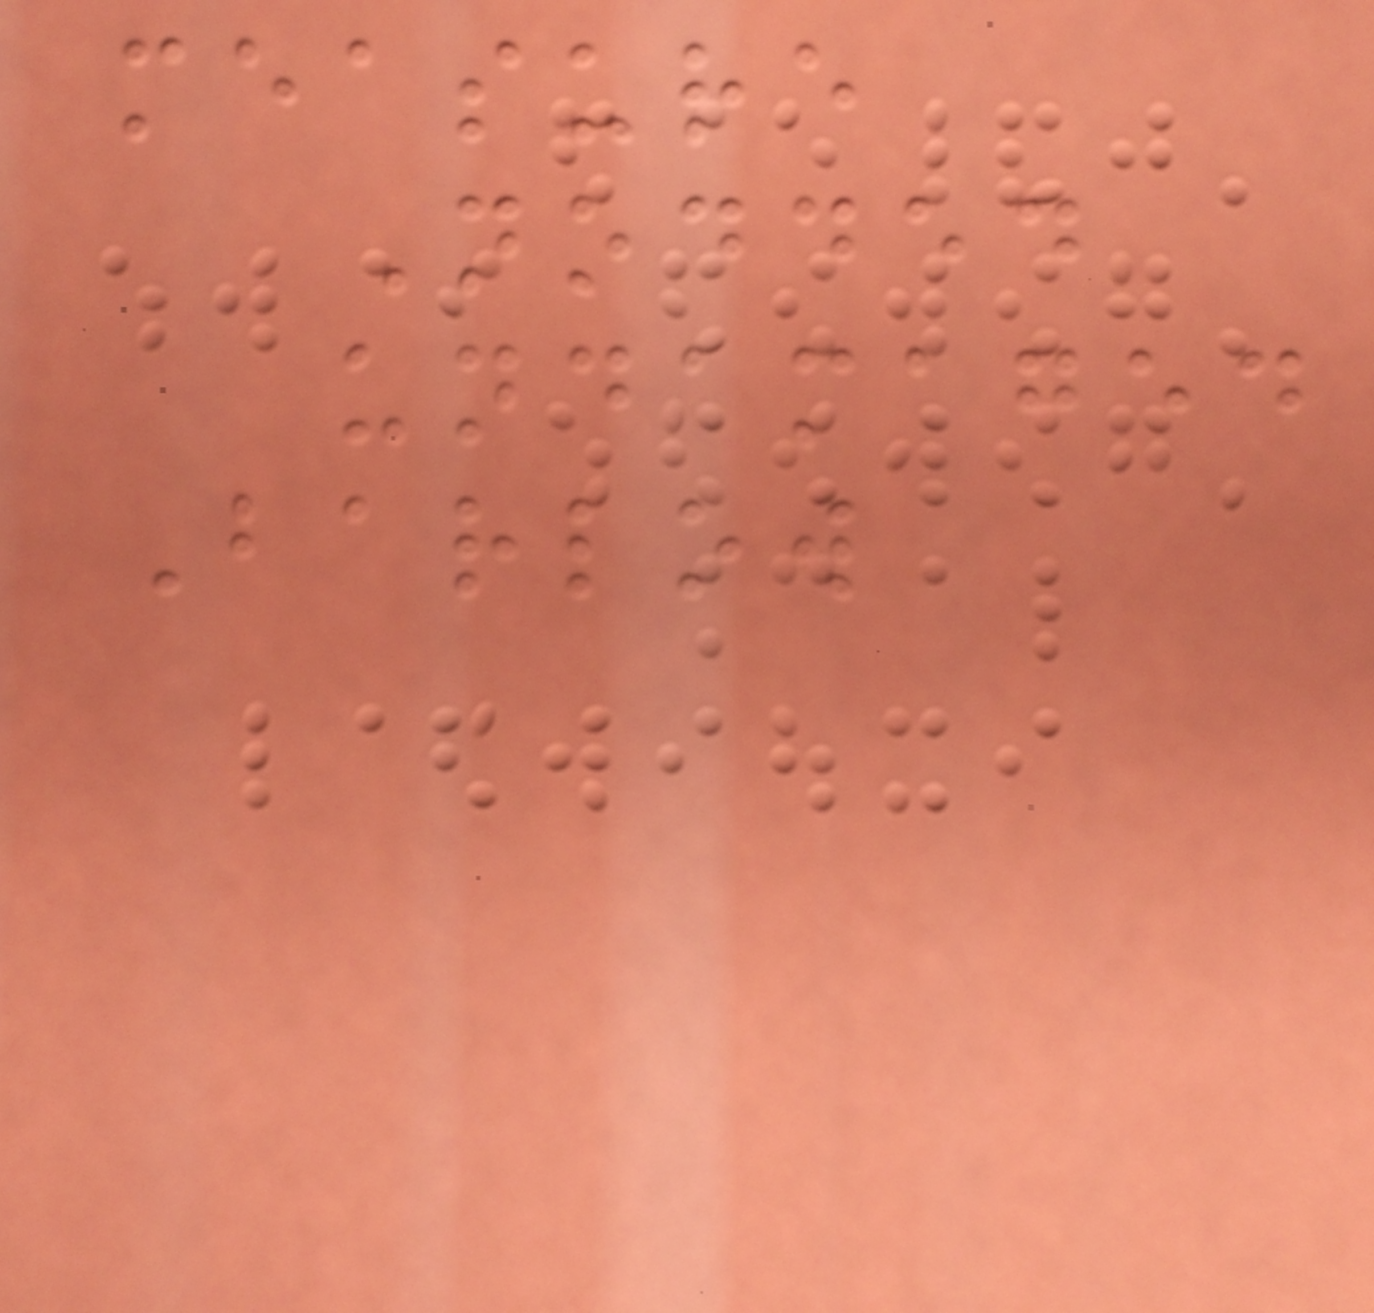measure
Nodded
undamaged
Barlow
